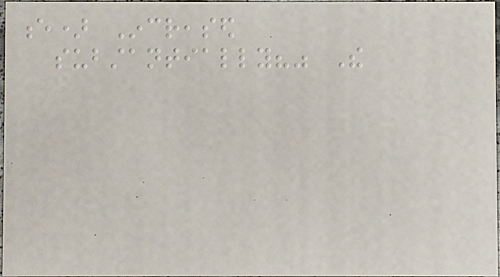e) Increased
substantially?" The
